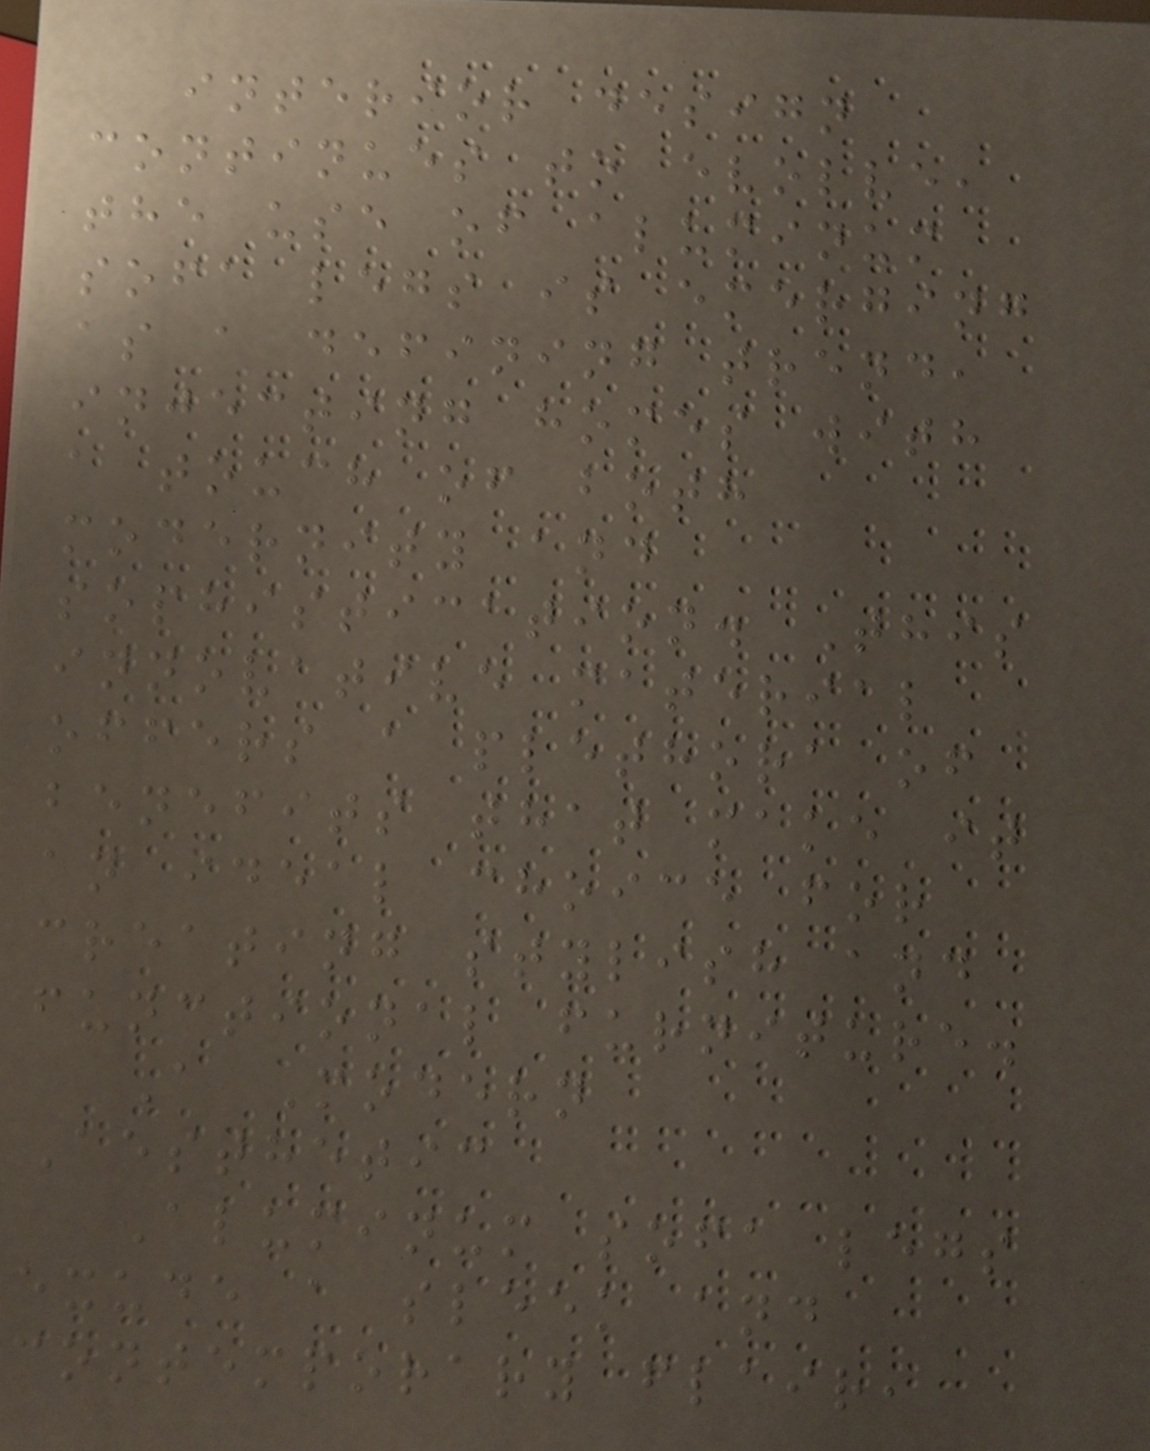interior design
continues to evolve,
the use of aluminum
sofa legs is emerging
as a defining trend,
injecting homes with
a touch of both
modernity and
sophistication. This
innovative material
offers a plethora of
benefits that make it
an ideal choice for
creating stylish and
functional furniture.
A Modern
Aesthetic
Aluminum sofa legs
exude a sleek and
contemporary flair,
